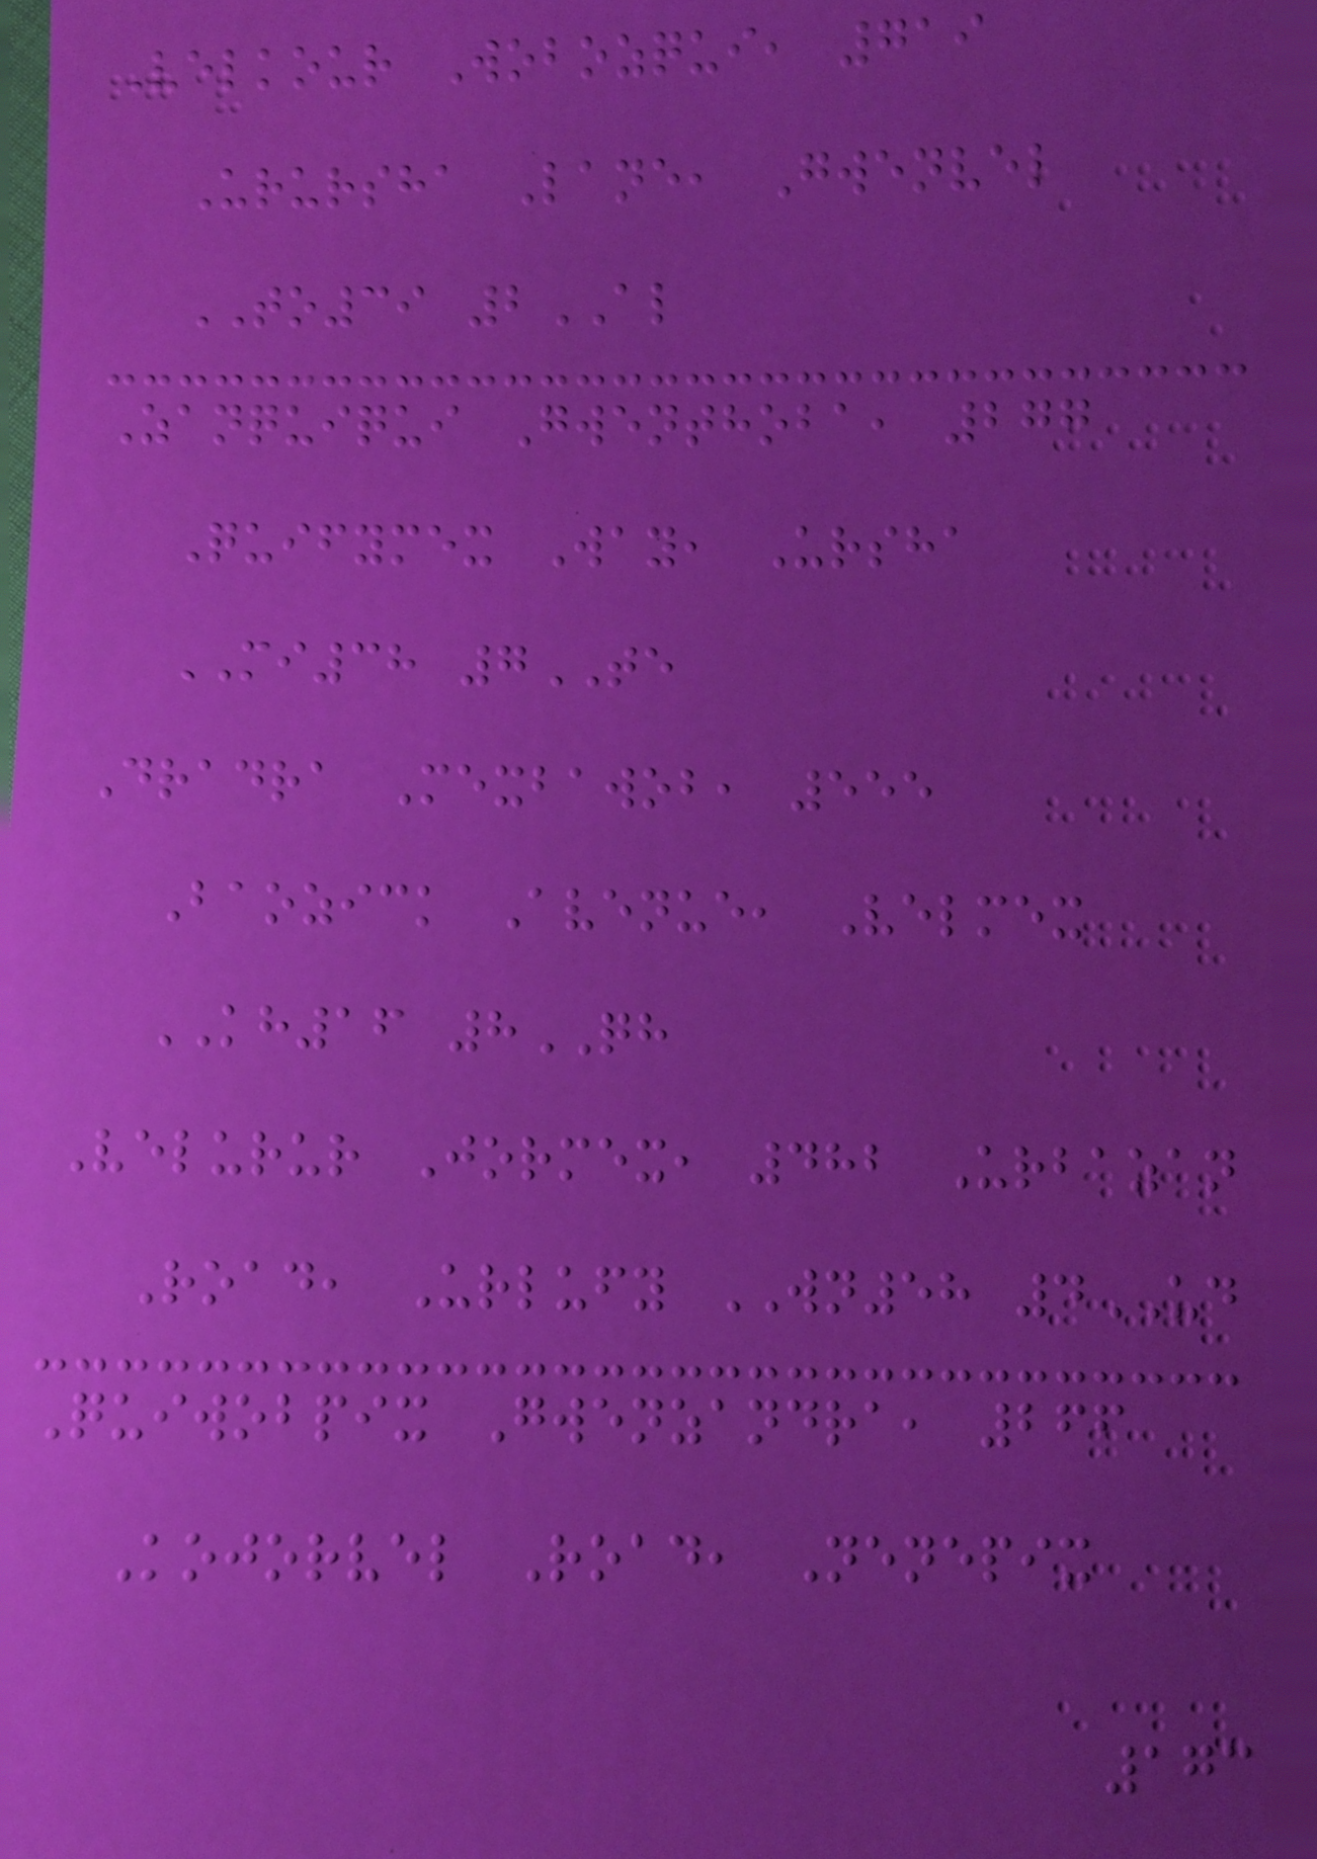Velkour Wobozqui, 719
Urursha Lane, Gwenvel
TO39 2AL
Zanquiqui Gwenthoba, 277
Quifymex Way, Ursha
MI38 7TE
Dradra Mexbawob, 555
Baozick Avenue, Velmex
KH16 8QH
Velurur Jormex, 482 Urbazan
Road, Urlufy WN58 4UD
Quiwobpix Gwenzandra, 266
Kojorvel Road, Nenepix
173
